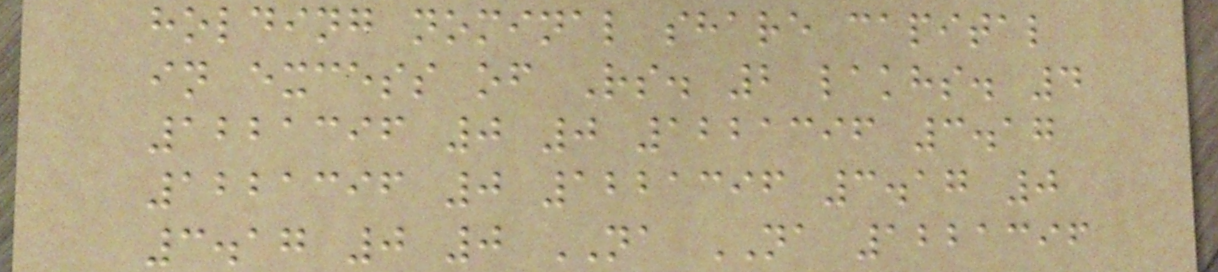holding nominal share capital
in excess of Rs. 2 lakhs. 4
1221396 0 0 1221396 3.17
1221396 0 1221396 3.17 0
3.17 0 0 NA NA 1221396
